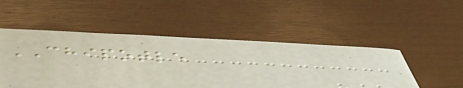CHIPOTLE
